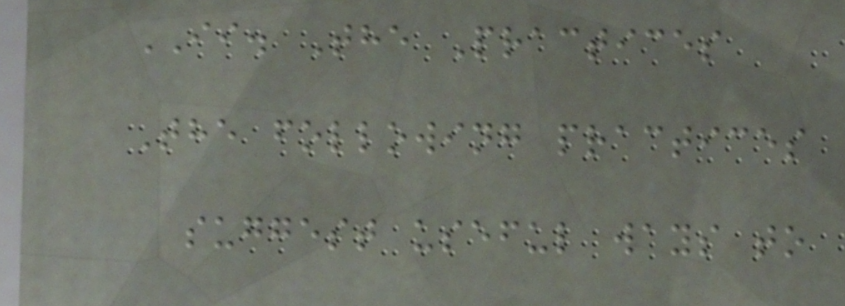II. The Practices
The following practices
suggest useful ways to
